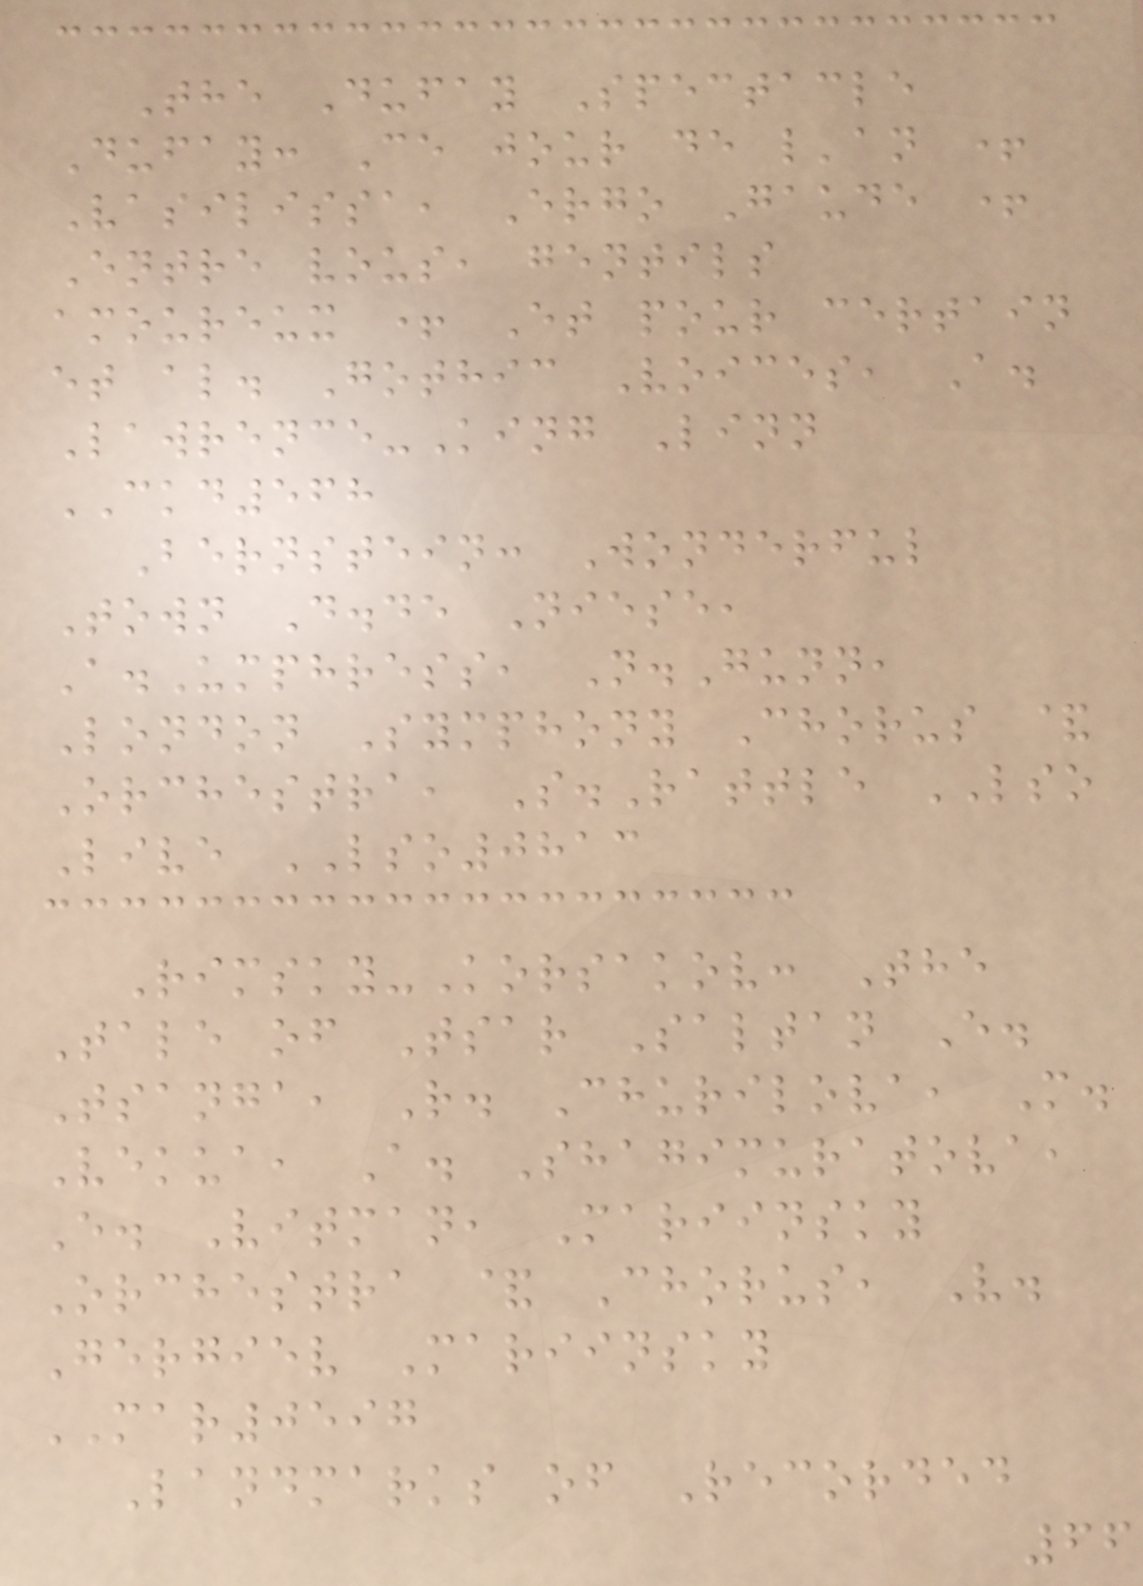The Dufay Spectacle
Dufay: Ce jour de l'an +
Vasilissa, Ergo Gaude +
Entre vous, gentils
amoureux + Et pour certain
et al. Gothic Voices, A.
Lawrence-King Linn
CKD568
Bernstein: Wonderful
Town D.de Niese,
A.Umphress, N.Gunn,
London Symphony Chorus &
Orchestra, S.Rattle LSO
Live LSO0813
Rimsky-Korsakov: The
Tale of Tsar Saltan E.
Tsanga, R. Churilova, M.
Vekua, A. Shagimuratova,
E. Vitman, Mariinsky
Orchestra & Chorus, V.
Gergiev Mariinsky
MAR0597
Landmarks of Recorded
66
